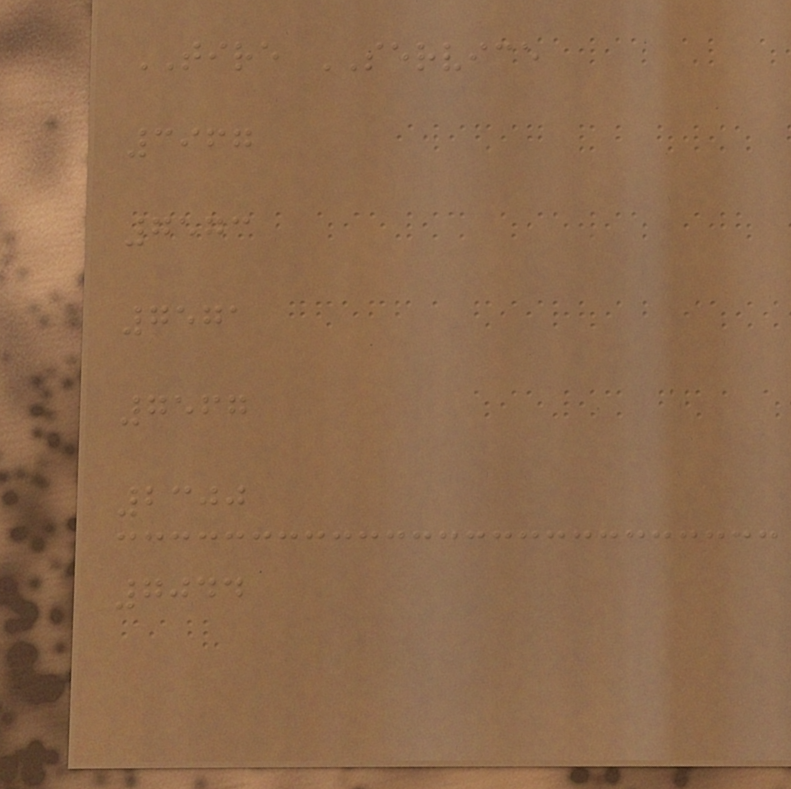TIRE SERVICE
3967
7573
7571
7567
2300
7044
